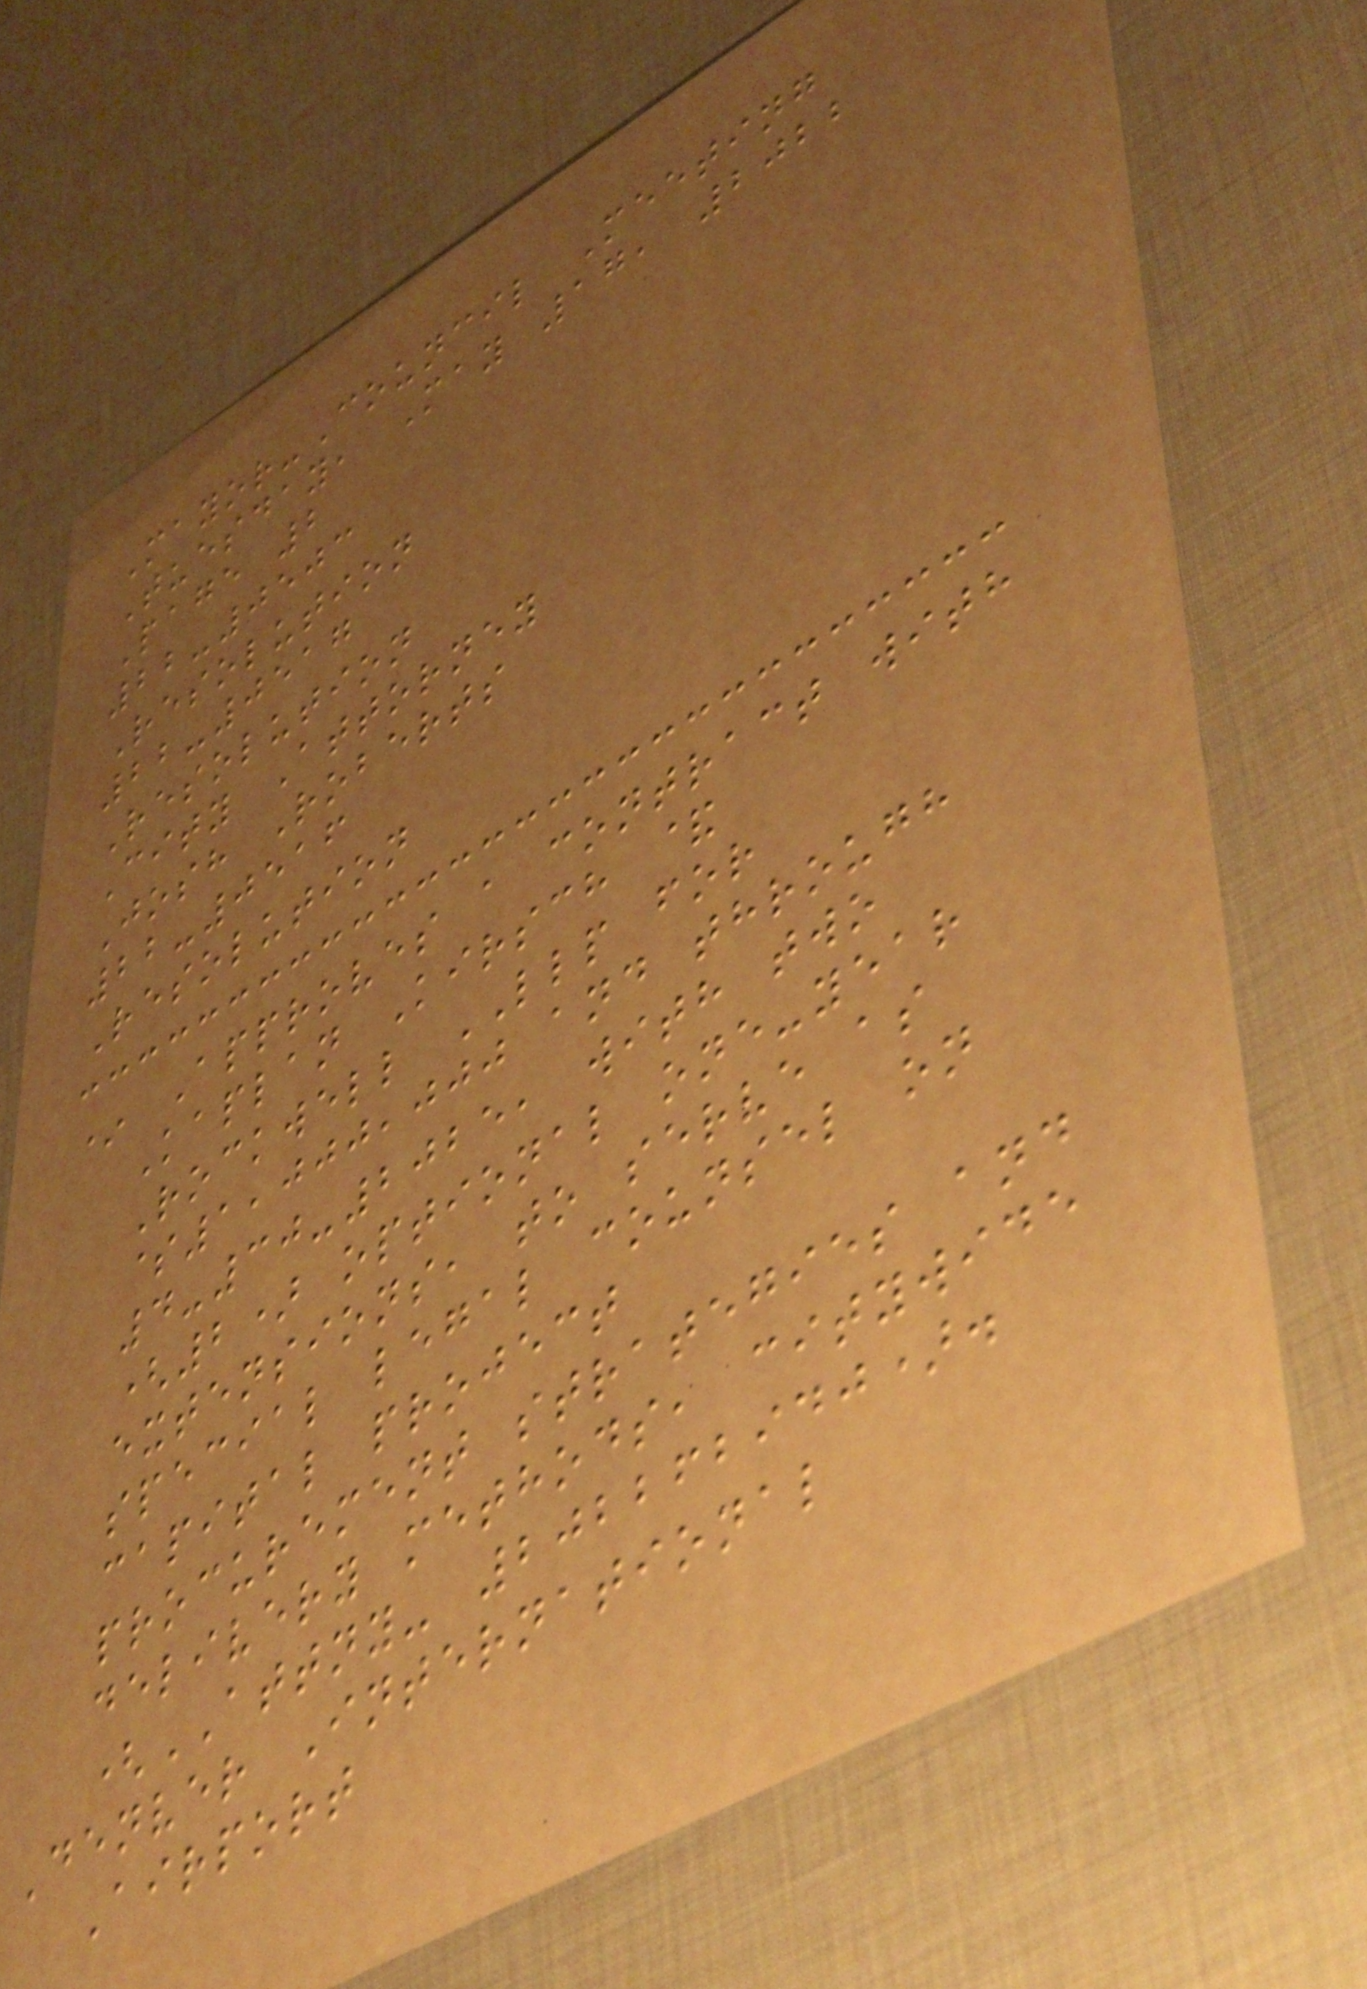Mayor-Council Meeting
Tuesday, May 17, 2022
Page 2
22-0503
Resolution
22-0517
Resolution
City Attorney
Josh Roberts
22-0516
Resolution
* Approves a contract with
Kaplan Kirsch &
Rockwell LLP for
$1,000,000 and through
4-30-2025, with two
(2) optional one-year
extensions, to serve as
special legal counsel on
capital project
procurement strategies and
delivery methods, citywide
(ATTNY- 202262940).
Denver International
Airport
